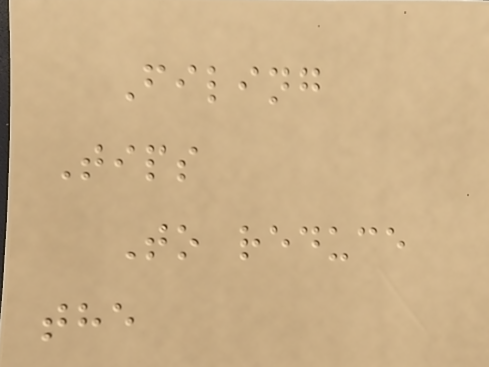Filing
Tips
To reduce
the
